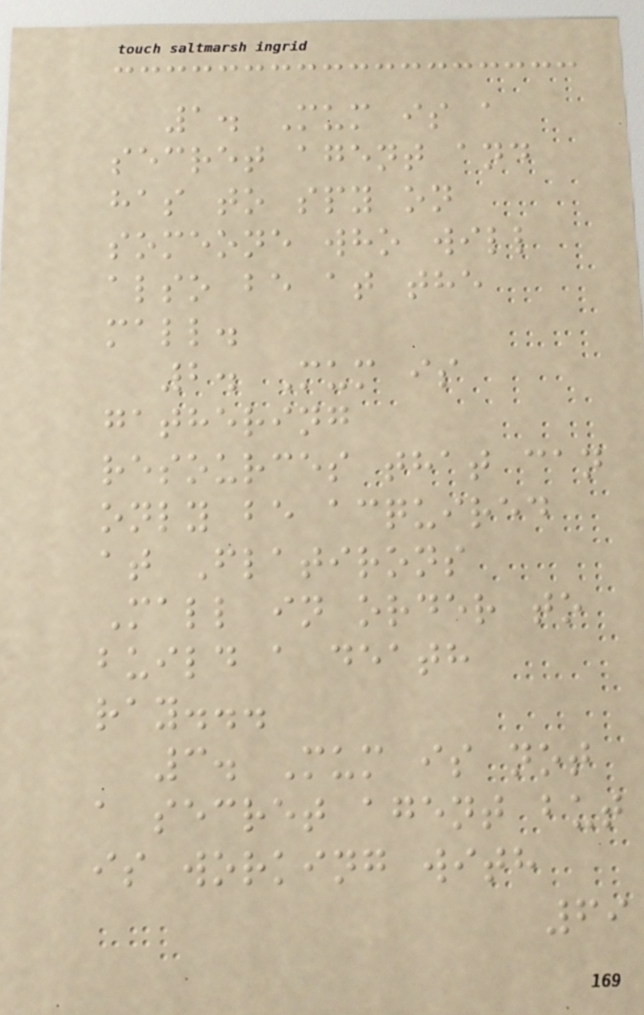1. Mum is a
secret agent and
has to spy on
someone who will
also be at the
mall.
2. Mum is
gathering
resources that can
only be acquired
at Flatirons
Mall in order to
build a death
ray...
3. Mum is not
a secret agent but
is working with
69
